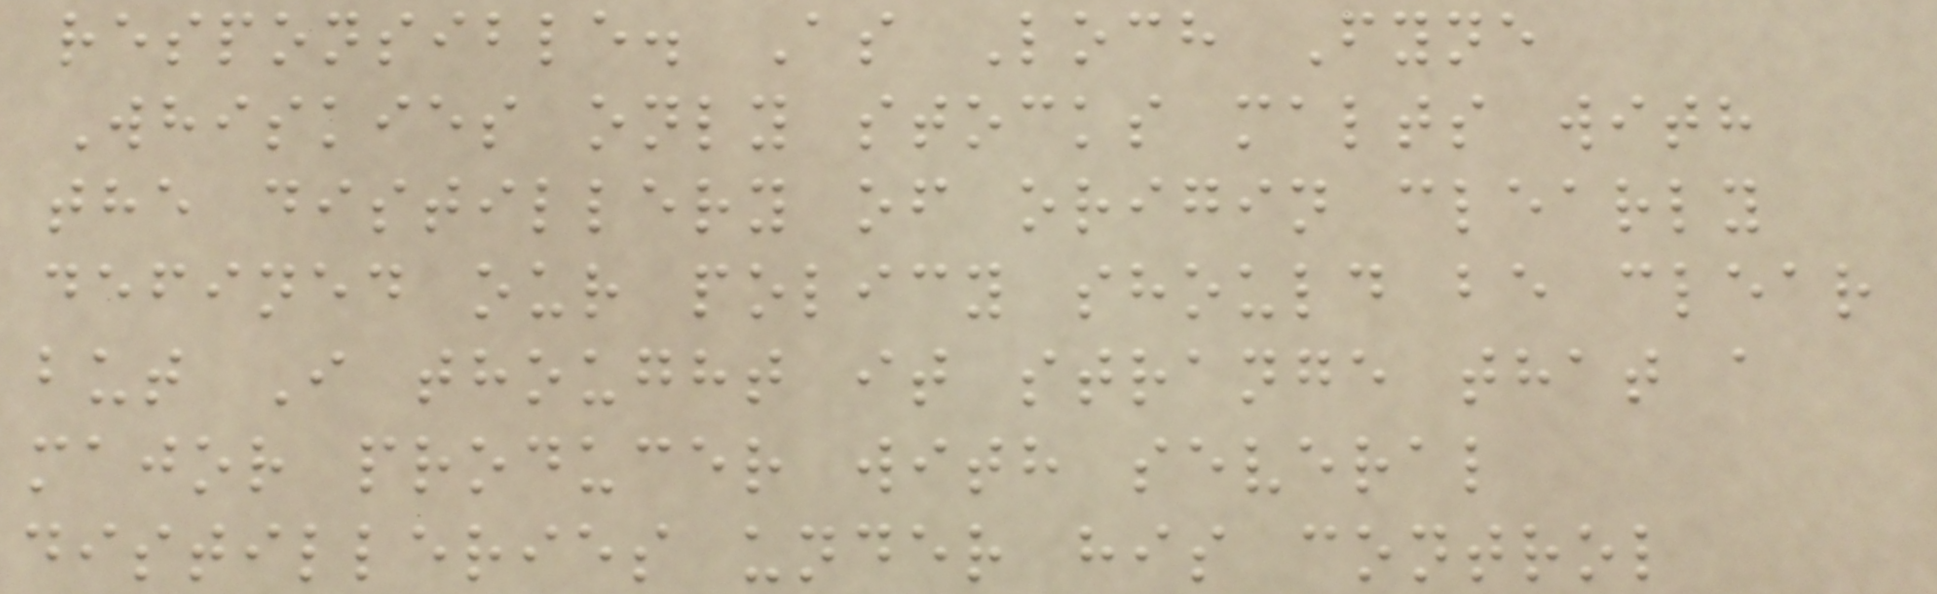responsible. As Loch Fyne
Whiskies only stocks malts with
the distillery of origin clearly
defined our policy should be clear
but I thought it strange that a
major producer with several
distilleries under his control
